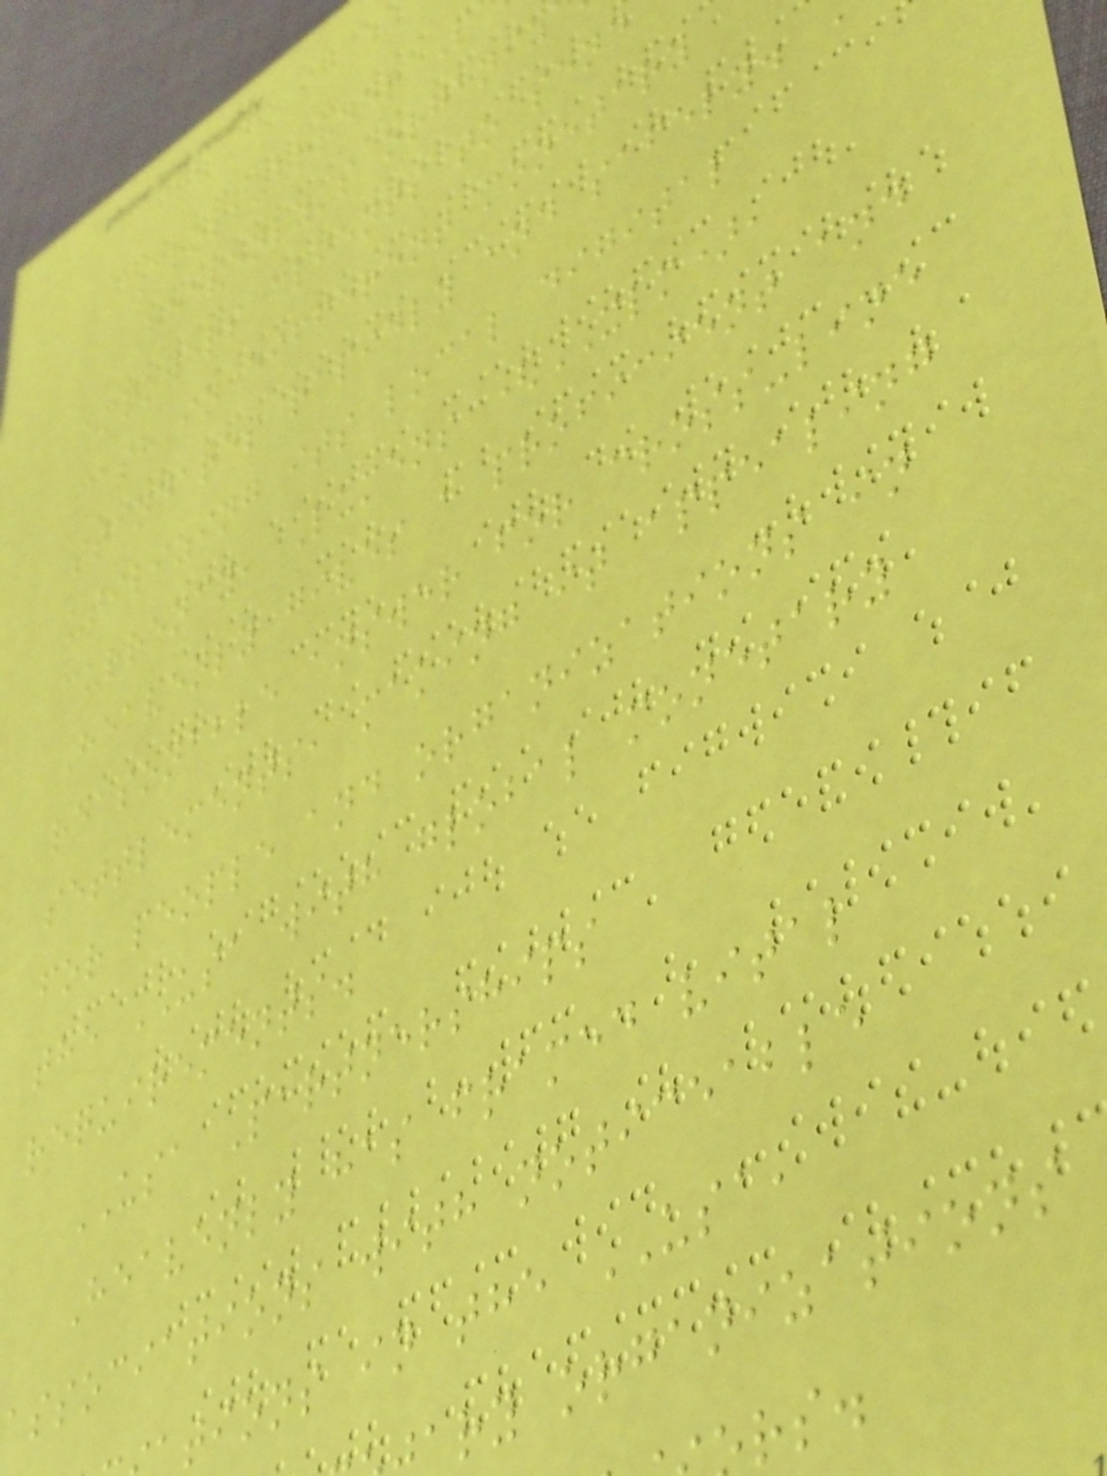Cross-border P
Heavenly's organiz
empowers clients to send
cash in different monetary
standards rapidly and safely.
utilizing its local digital
currency, Lumens (XLM),
Heavenly gives a proficient and
reasonable answer for cross-line
settlements, making it appealing
for people and organizations in
the USA with global monetary
requirements.
USA Partnerships
Heavenly has framed vital
associations with noticeable
tions in the USA,
ary organizations
